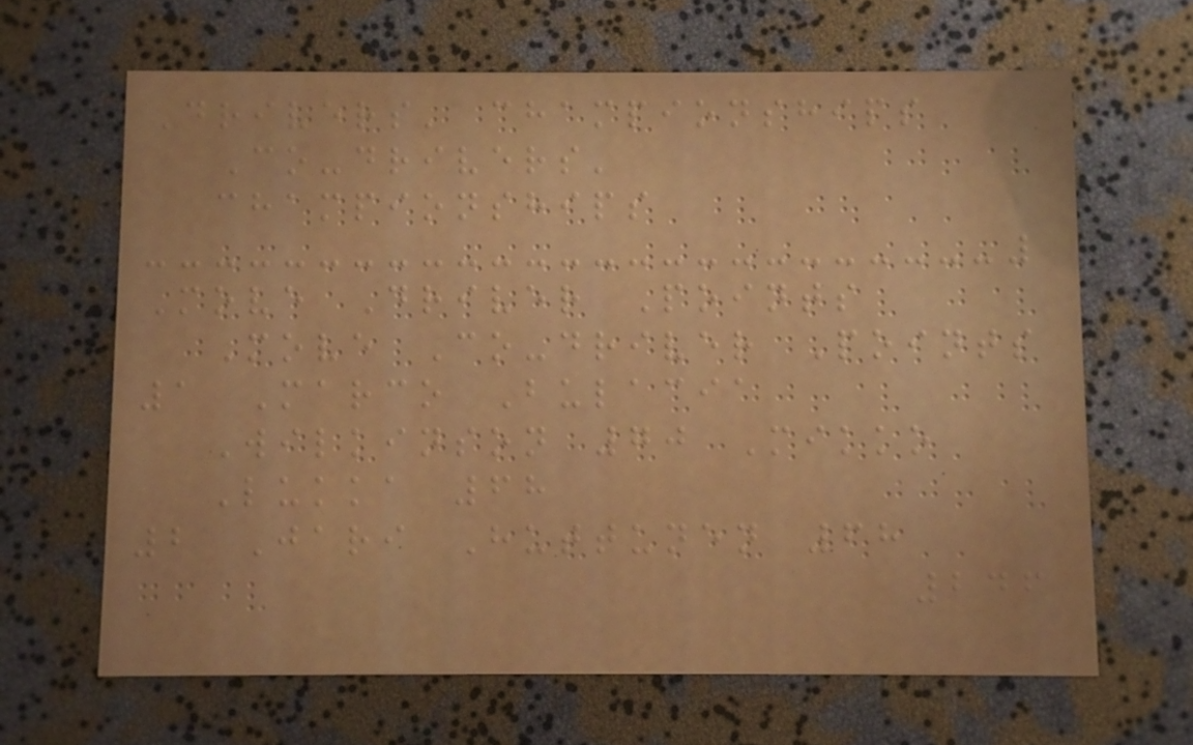Drivers' championships
Co-drivers'
championships
Move Driver Points
Move Co-driver Points
1 Marco Bulacia
Wilkinson 70 Mikko
Lukka 68
2 Jari Huttunen 68
246
